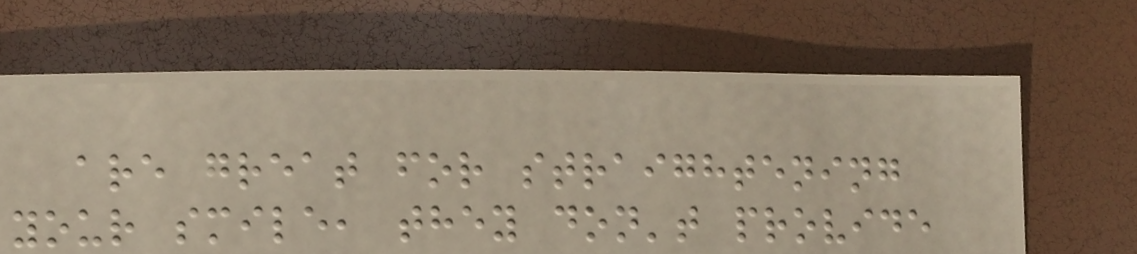are great for straightening
your smile, they don't provide
